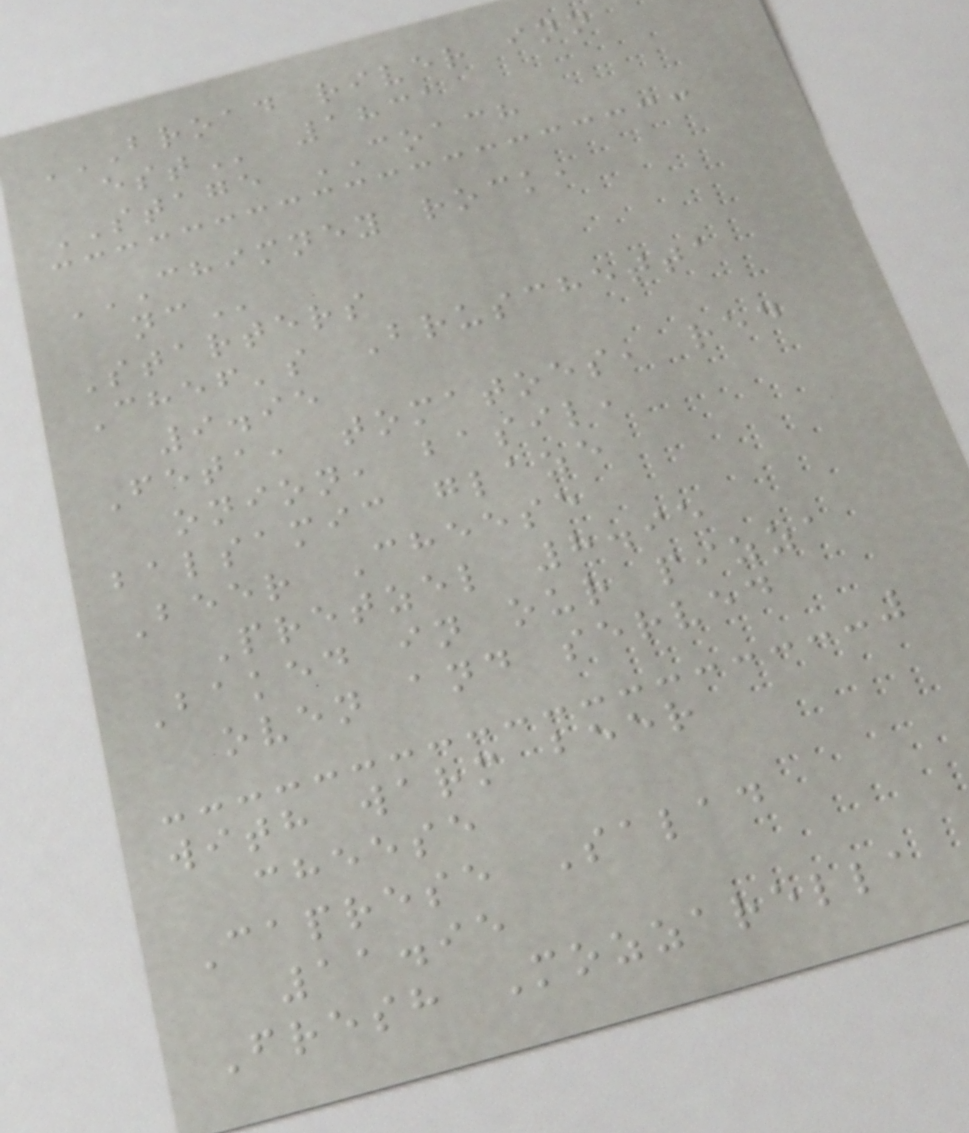BROAD RIVER INN
EST 1831
STAGE COACH
CHIMNEY ROCK,
NC
Starters
Chef's Bruschetta
9.95
Feta, tomatoes, red
onion, basil,
balsamic glaze
Beer Cheese
Pretzel 8.95
Baked in our pizza
oven and served
with warm beer
cheese
Caprese Salad
11.95
Fresh Mozzarella
